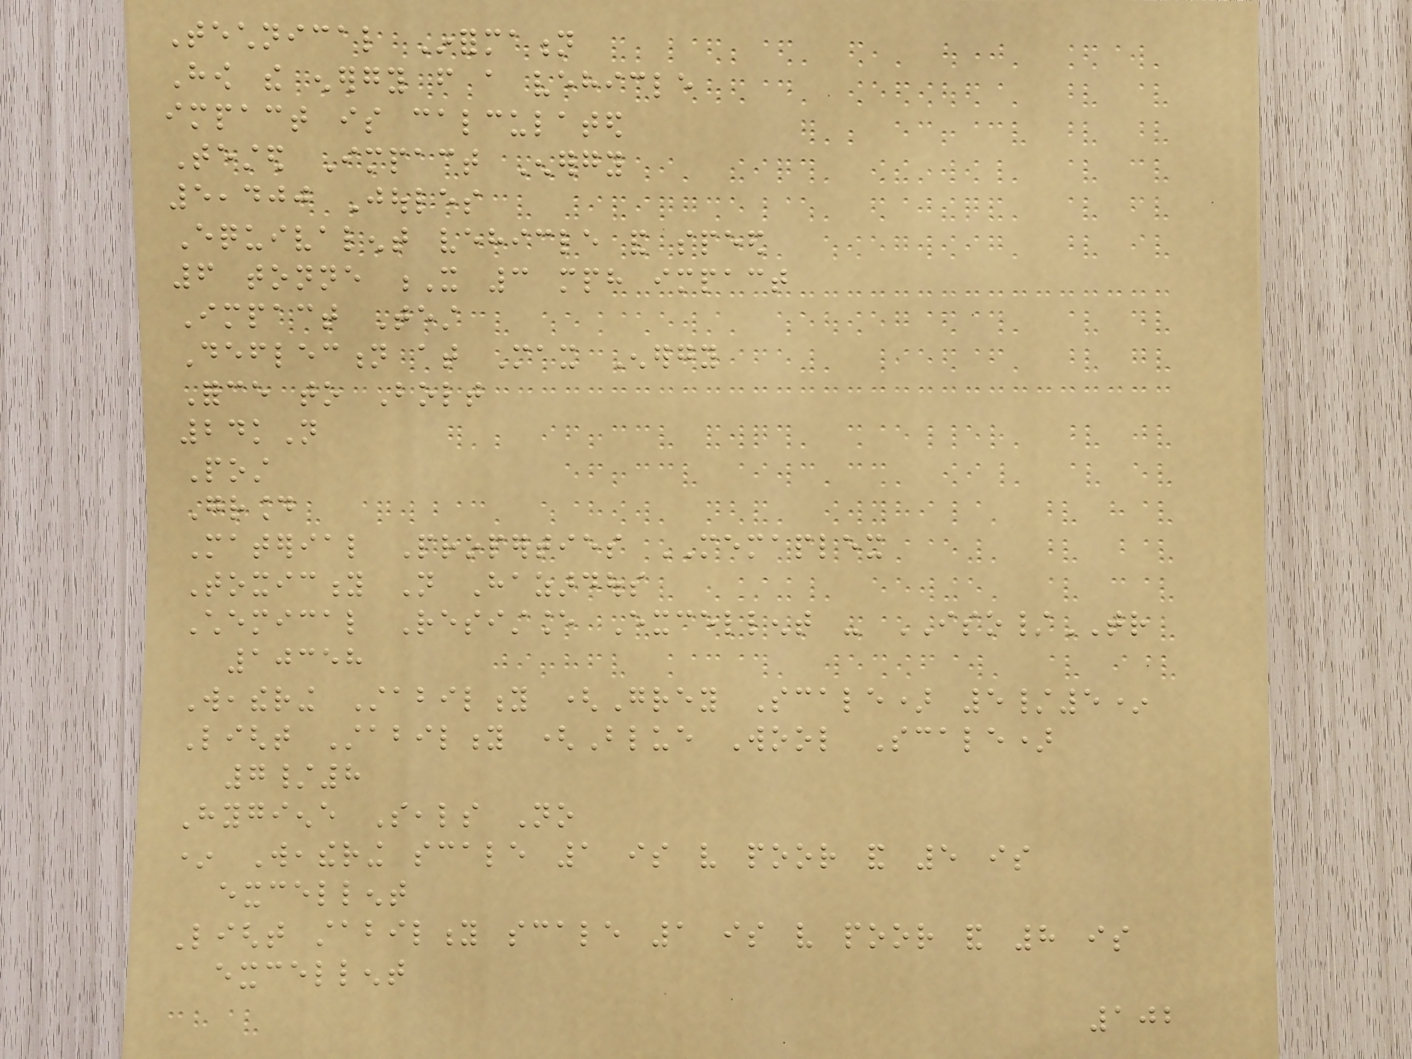Technical Information
How the energy from a vehicle
impact is calculated
Tested Impact Energy
5,400 Joules
Equivalent vehicle and speed
6 tonne X 3 mph impact
Impact Test
Deflection at Max Energy
Force to Bolt
24kN
Post
Ground
Material Properties MEMAPLEX
Toxicity Not Hazardous
Chemical Resistance Excellent - ISO/TR
10358
Weathering Stability (Grey Scale) 5/5*
Light Stability (Blue Wool Scale)
7/8
Hygiene Seals No
* Weathering scale 1 is very poor and 5 is
excellent
Light stability scale 1 is very poor and 8 is
excellent
102
